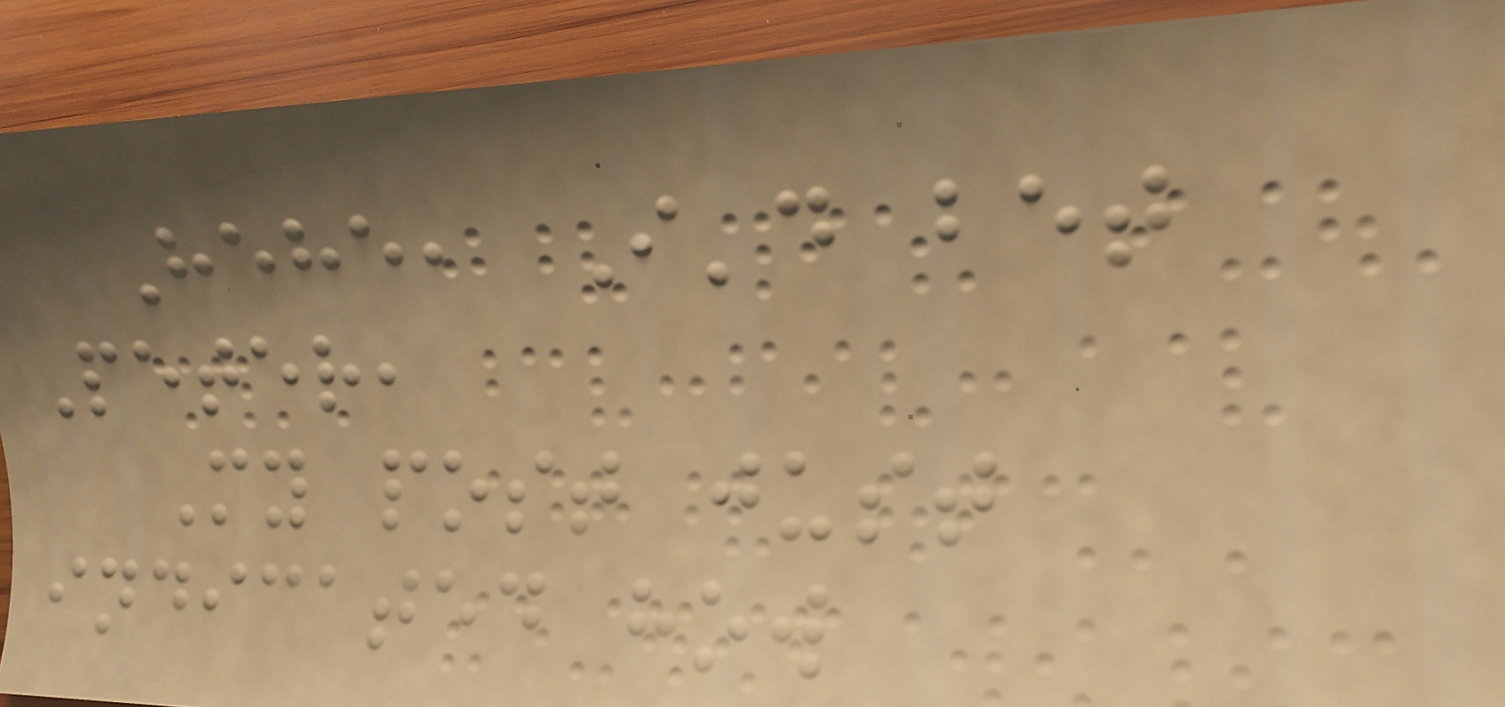Hehe, I'd bet
Peter,
My post just
indicated how
